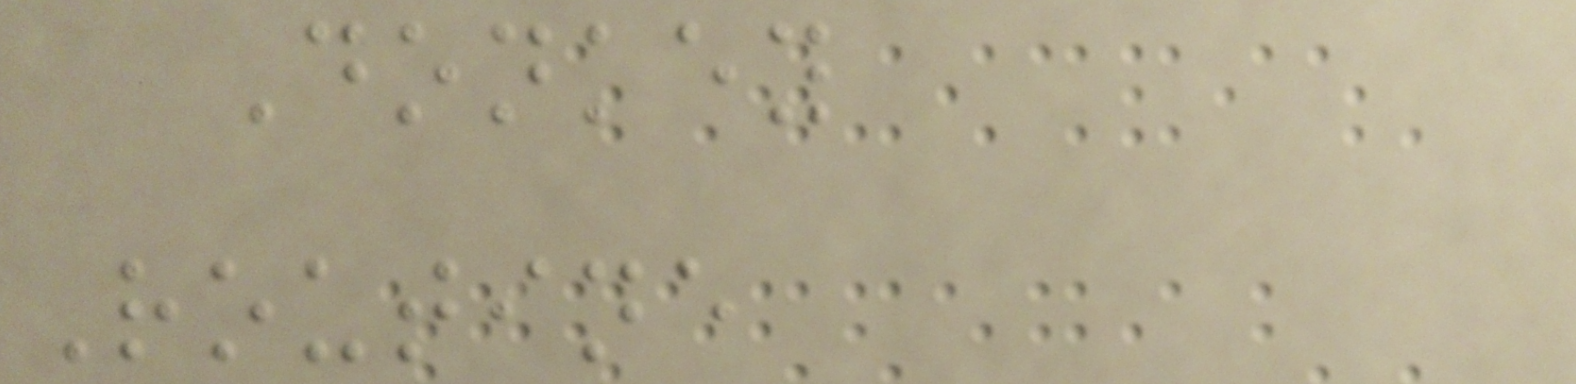Donkey
Routine
